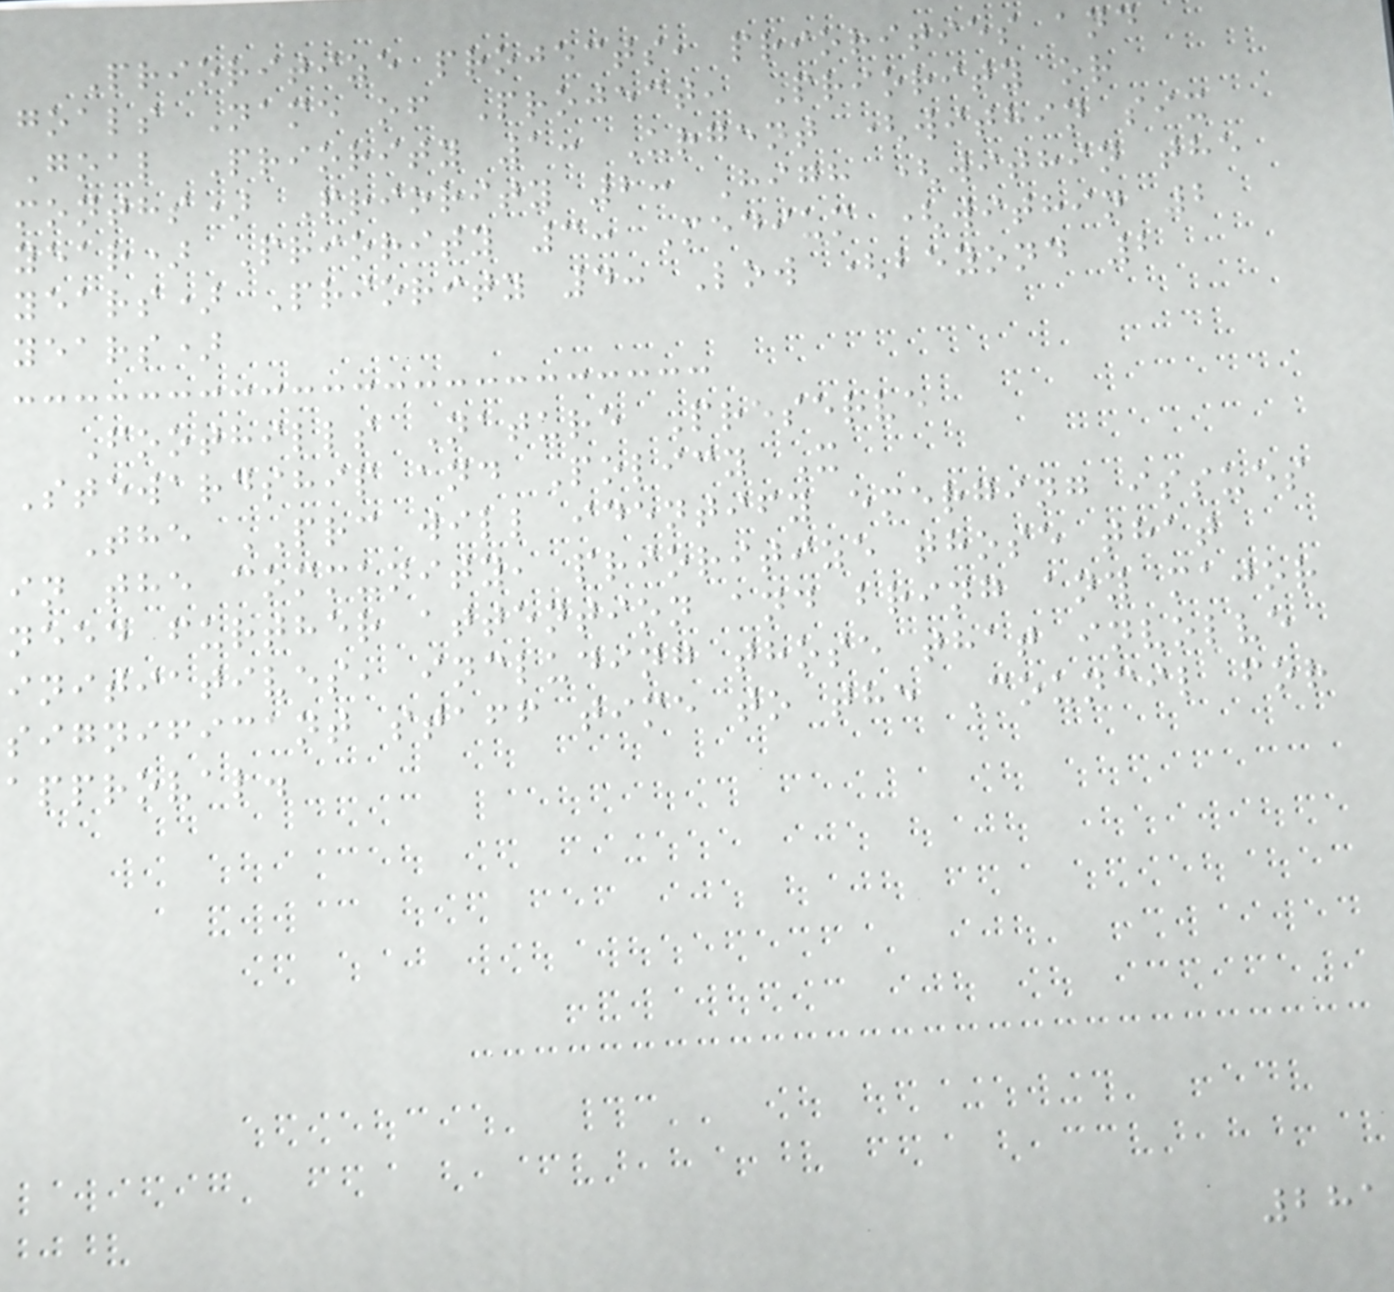Prioritize projects, priorities and
goals Name of Project, Priority or
Goal Priority 1: Urgent (within six
months) Priority 2: High (within the
year) Priority 3: Medium (within 2
years) Priority 4: Low (beyond 2
years)
Foothills Nature Preserve
Stewardship and Policy X
The PRC will identify emerging issues
in the community, prioritize those that
need further attention and bring any major
initiatives, including those that involve
significant staff time to the Council for
approval.
281
